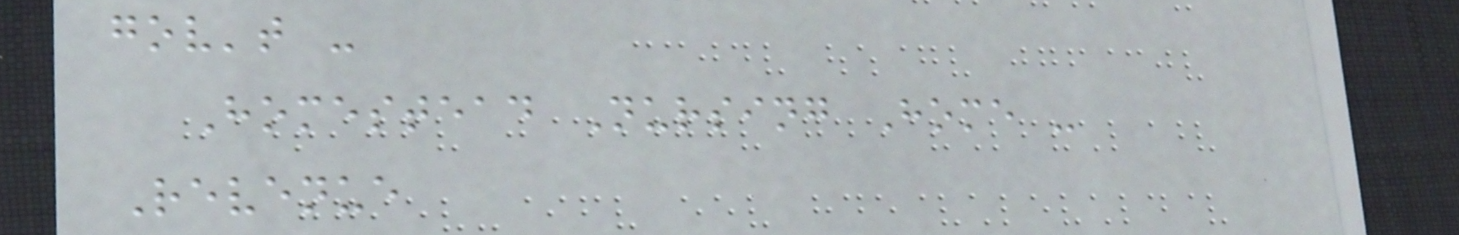gov't -
Homestead Nursing Home -
Revenue
